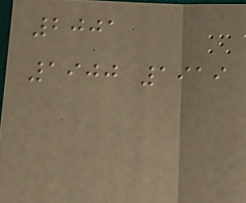2001
1900 1919
